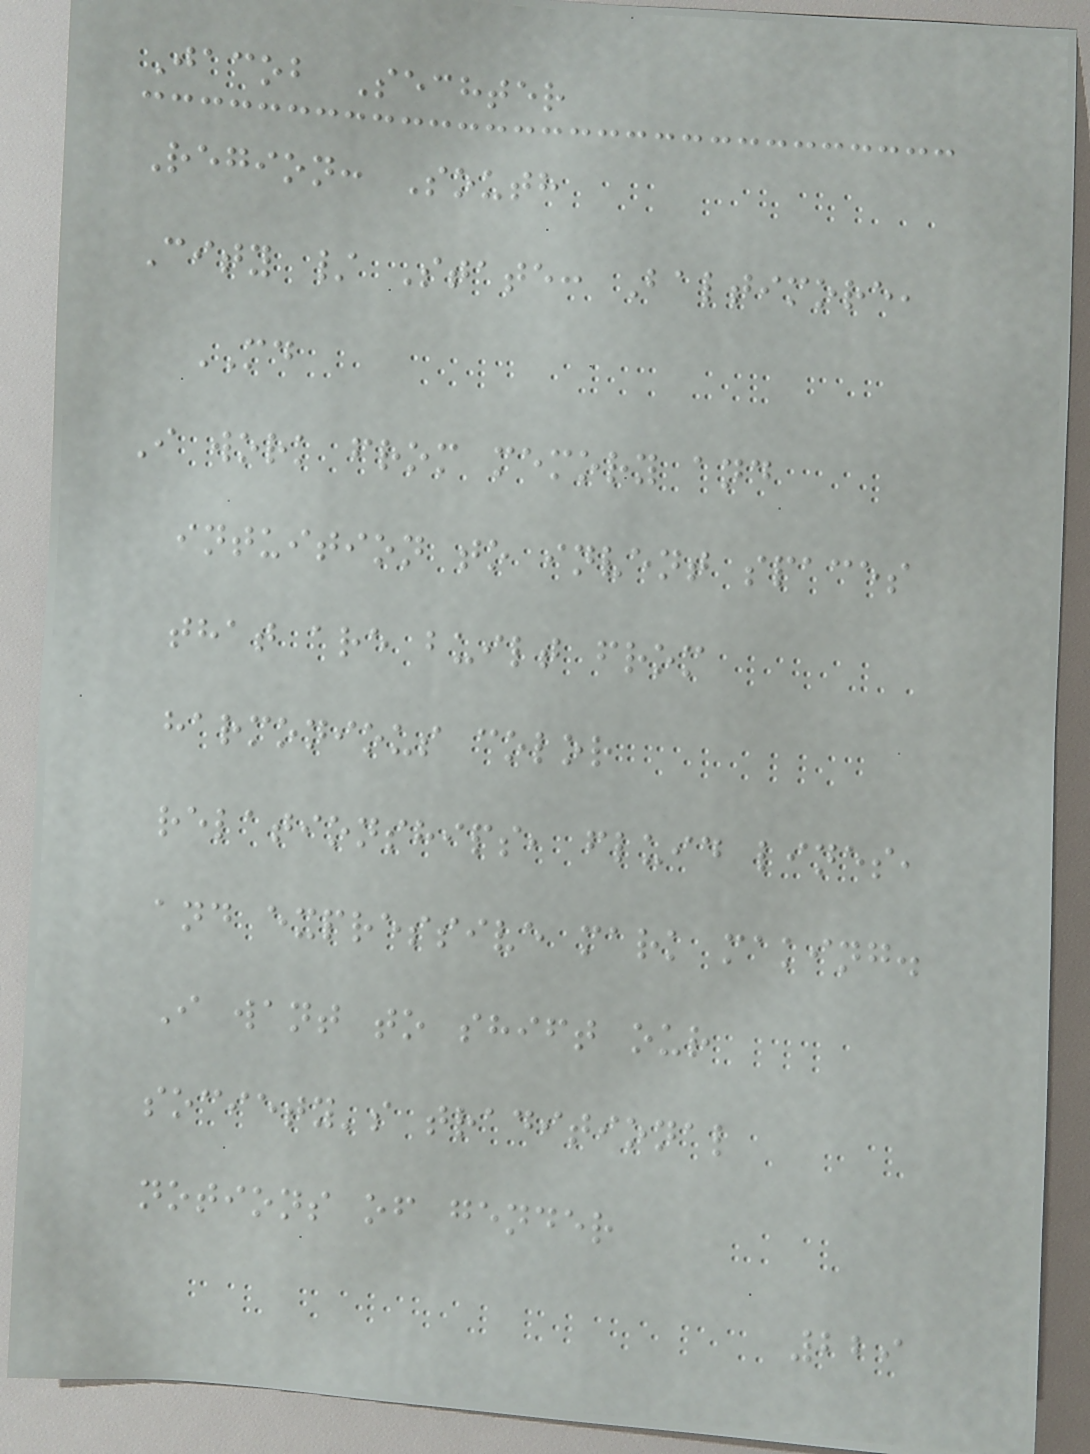Jacob Sechter
Region: South
City / State: Baltimore,
MD
I work from memory and
intuition to invent spaces
that are built from
harmonious color
relationships, fluid lines,
and expressive mark making.
I want to shift our
society's traditional
notions of gender
229
